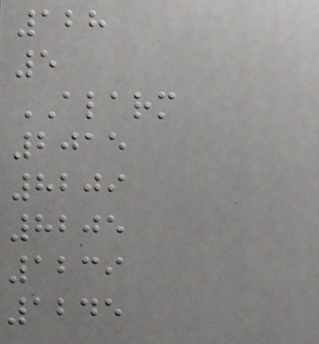128
5
ALARM
2015
8209
8205
1239
1245
